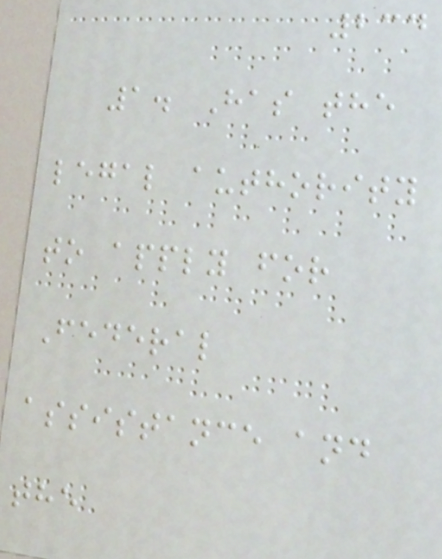234
1. Has the
legal authority
to apply for
Federal
assistance and
the
